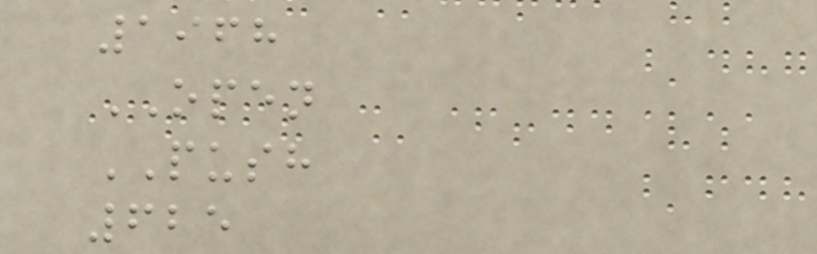1968
OPEN
PUSH
625
